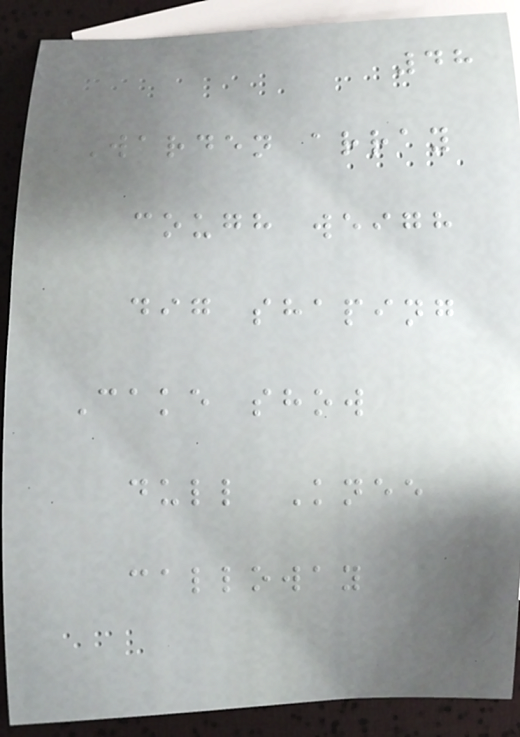48
Warden array
cough weigh
dig shaping
Cake show
dull Knee
calloway
